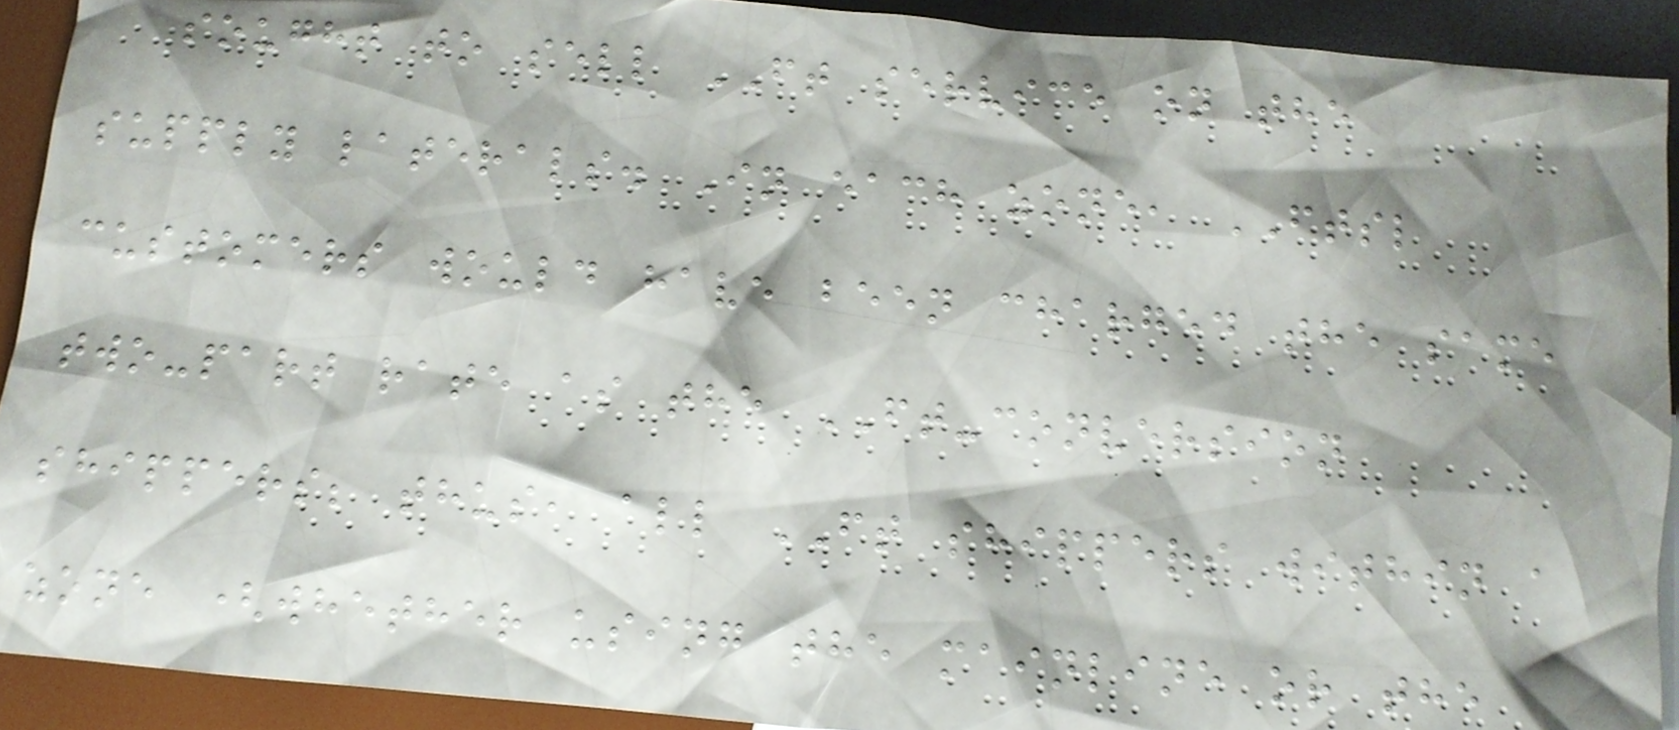sought to sell FT service on the
supply laterals. In each zone, FTSL
customers would have been charged the same
two-part rate as the FT-conversion
shippers; thus, all FT shippers within a
zone (whether using the mainline or the
